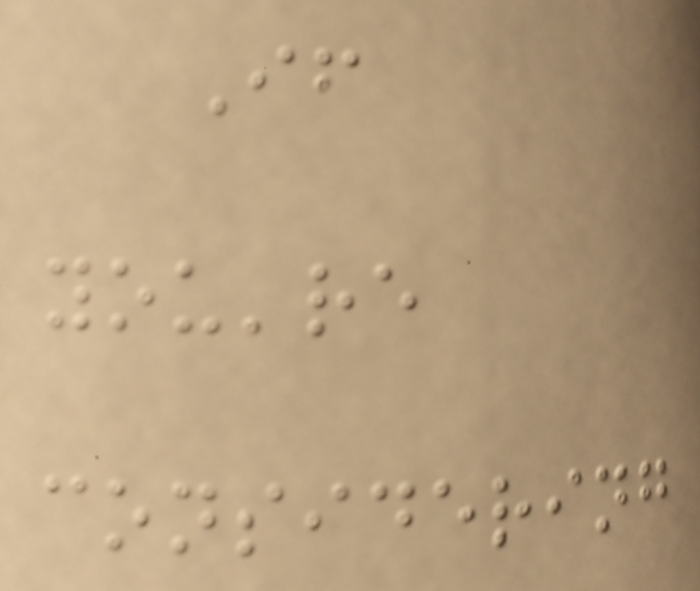If
you're
considering
